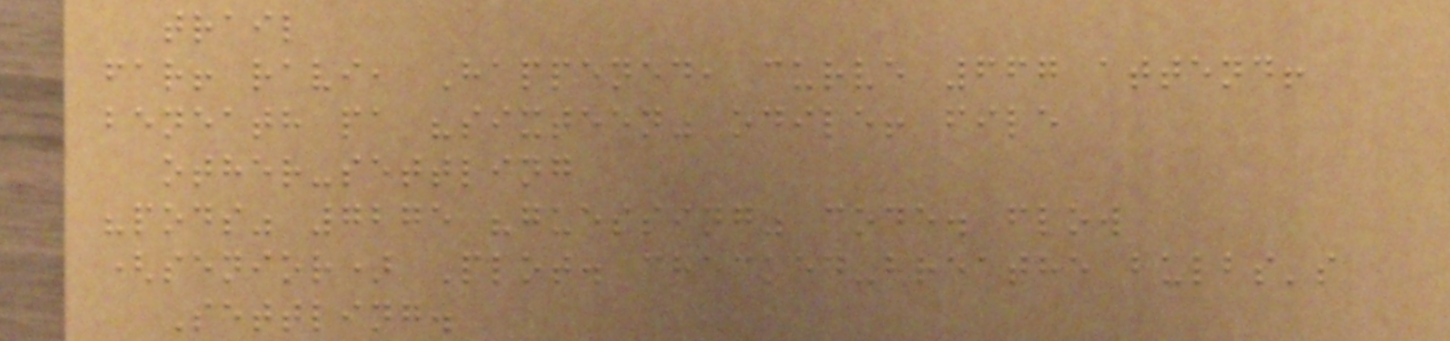trail
far! ravi, Happened, curve 667 attend!
beneath pa "sixteen" odile! file
other-settling
"pods" 7275 "guessing" code. flow
(senior) Plot. checked-breathe bulbs's
Settling.
